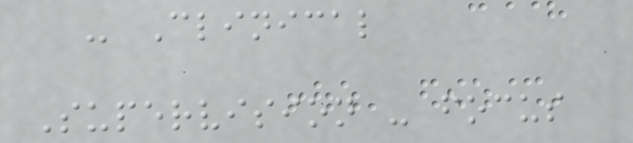- Clinical
Supervision - focus
